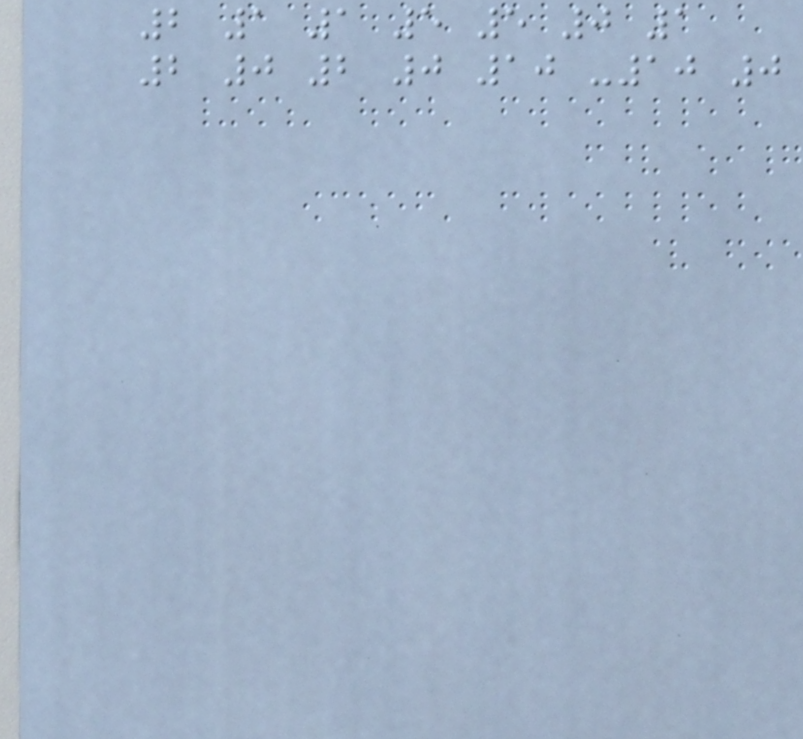2 1 1 5 5 0 1
2 0 2 0 10 -10 0
